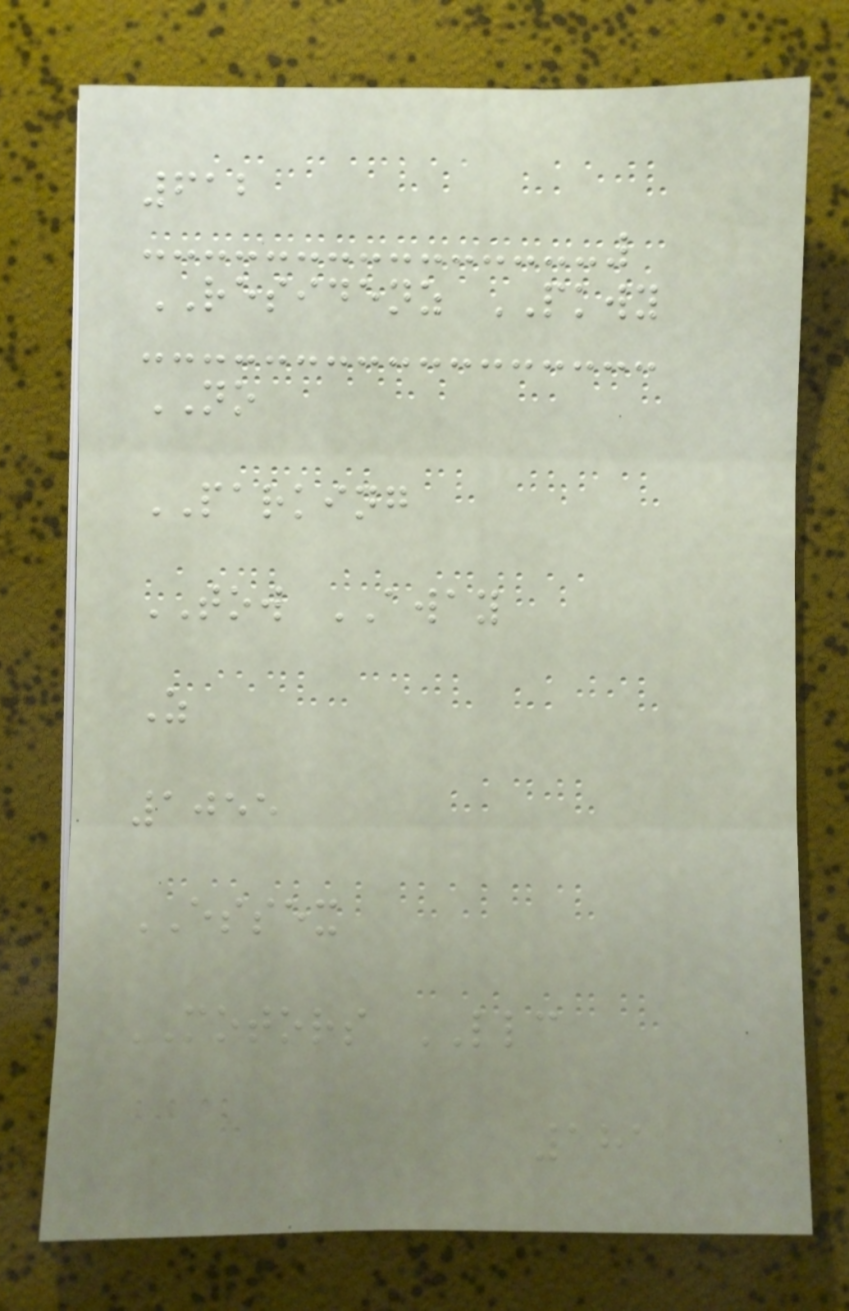612
RESIDENZ PKWY
NO
PARKING
TOW AWAY
Z
1055
ESSEX
MOTORS LLC
181
